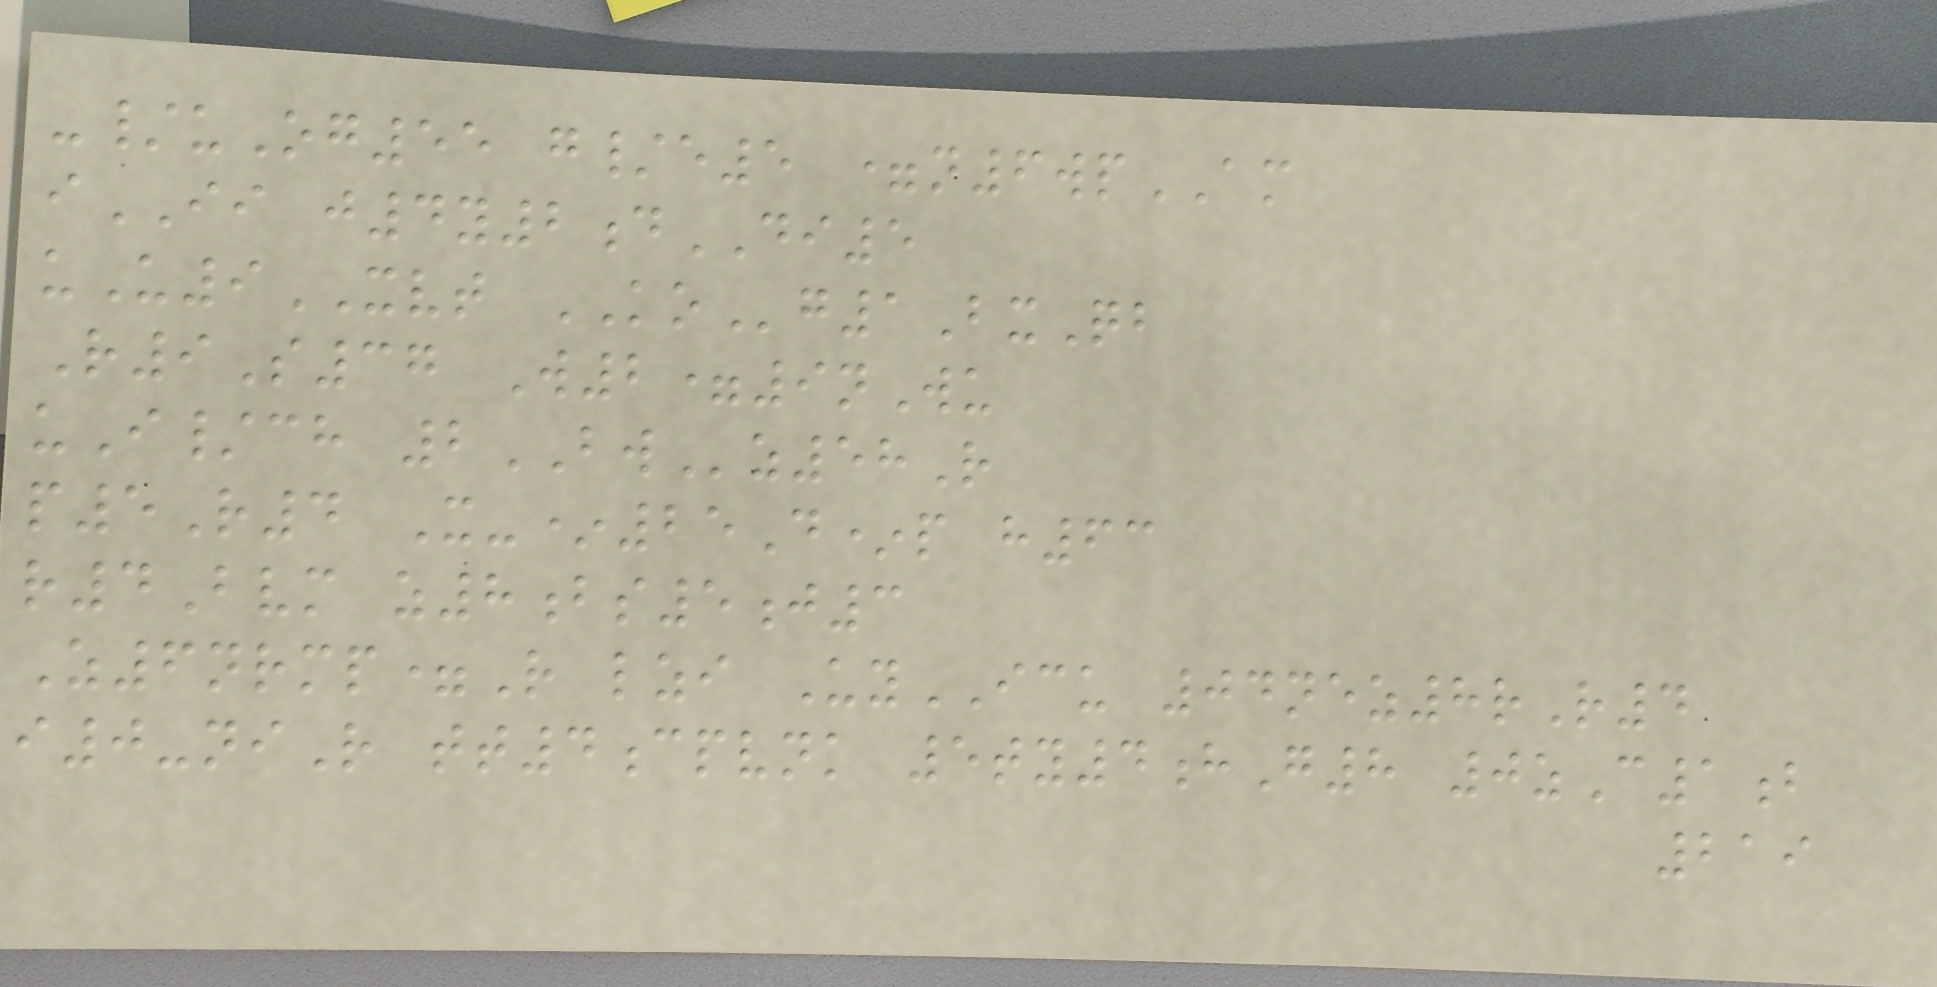-/uOg55 g/e5 =n6wpAM
iII j4y2dDI5
uU9XVT KOg1BxQb
R9S37 W2=9nWu
uI/ch 2BWz58R
p5R4 X-*25D*p h63
r4Bvm z8bs5j3
Z6nrmp=R lzi UyICU 04nez8rR4
i0-niR tt4cpvnk 5ty4hG8 0zC1b
219
